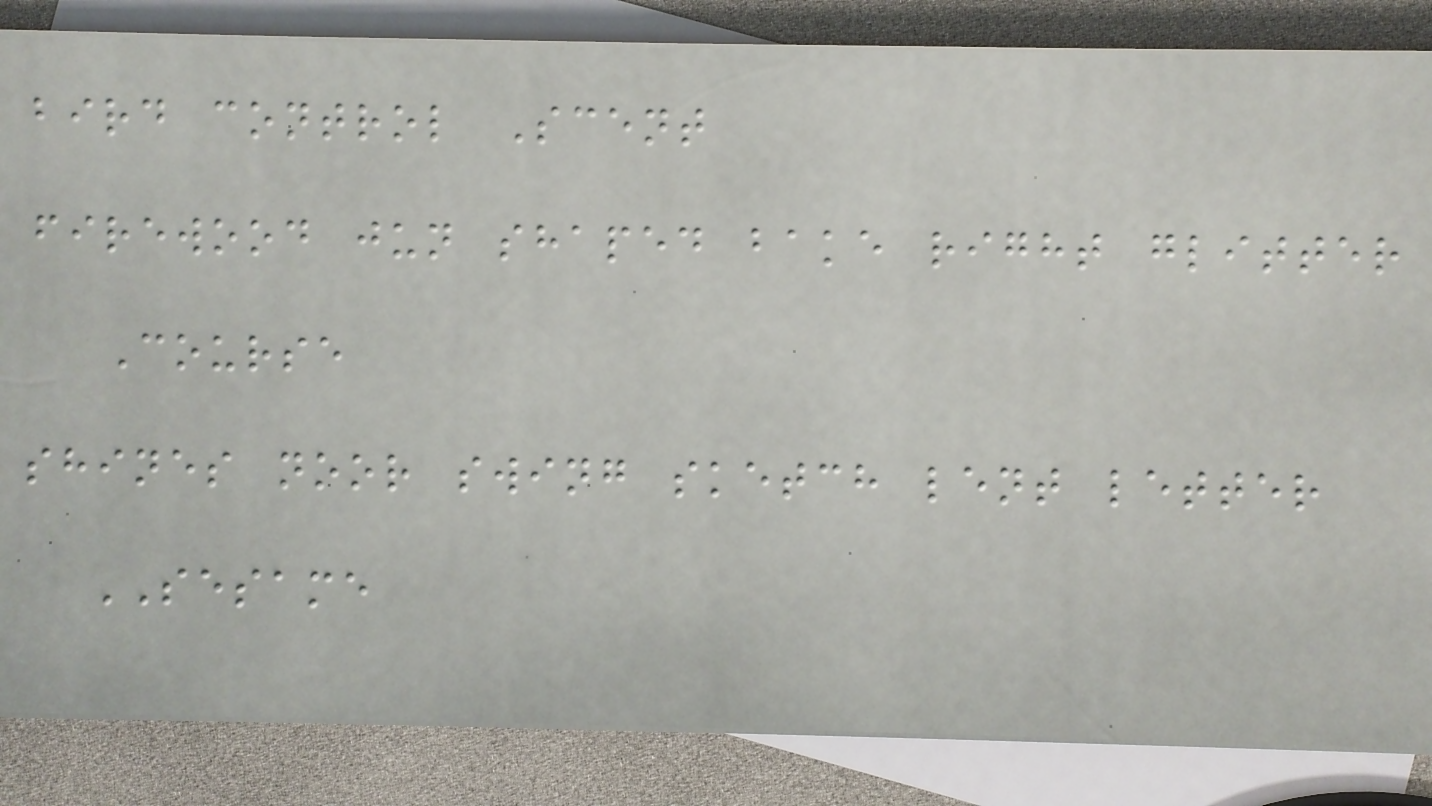bird control Scent
firewood jun shaped bake right glitter
Course
shines noor swing sketch lent letter
SESAME
